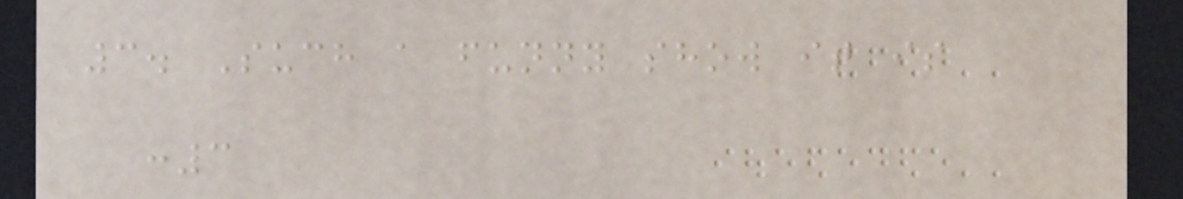3. Such a funny show it is
:3
